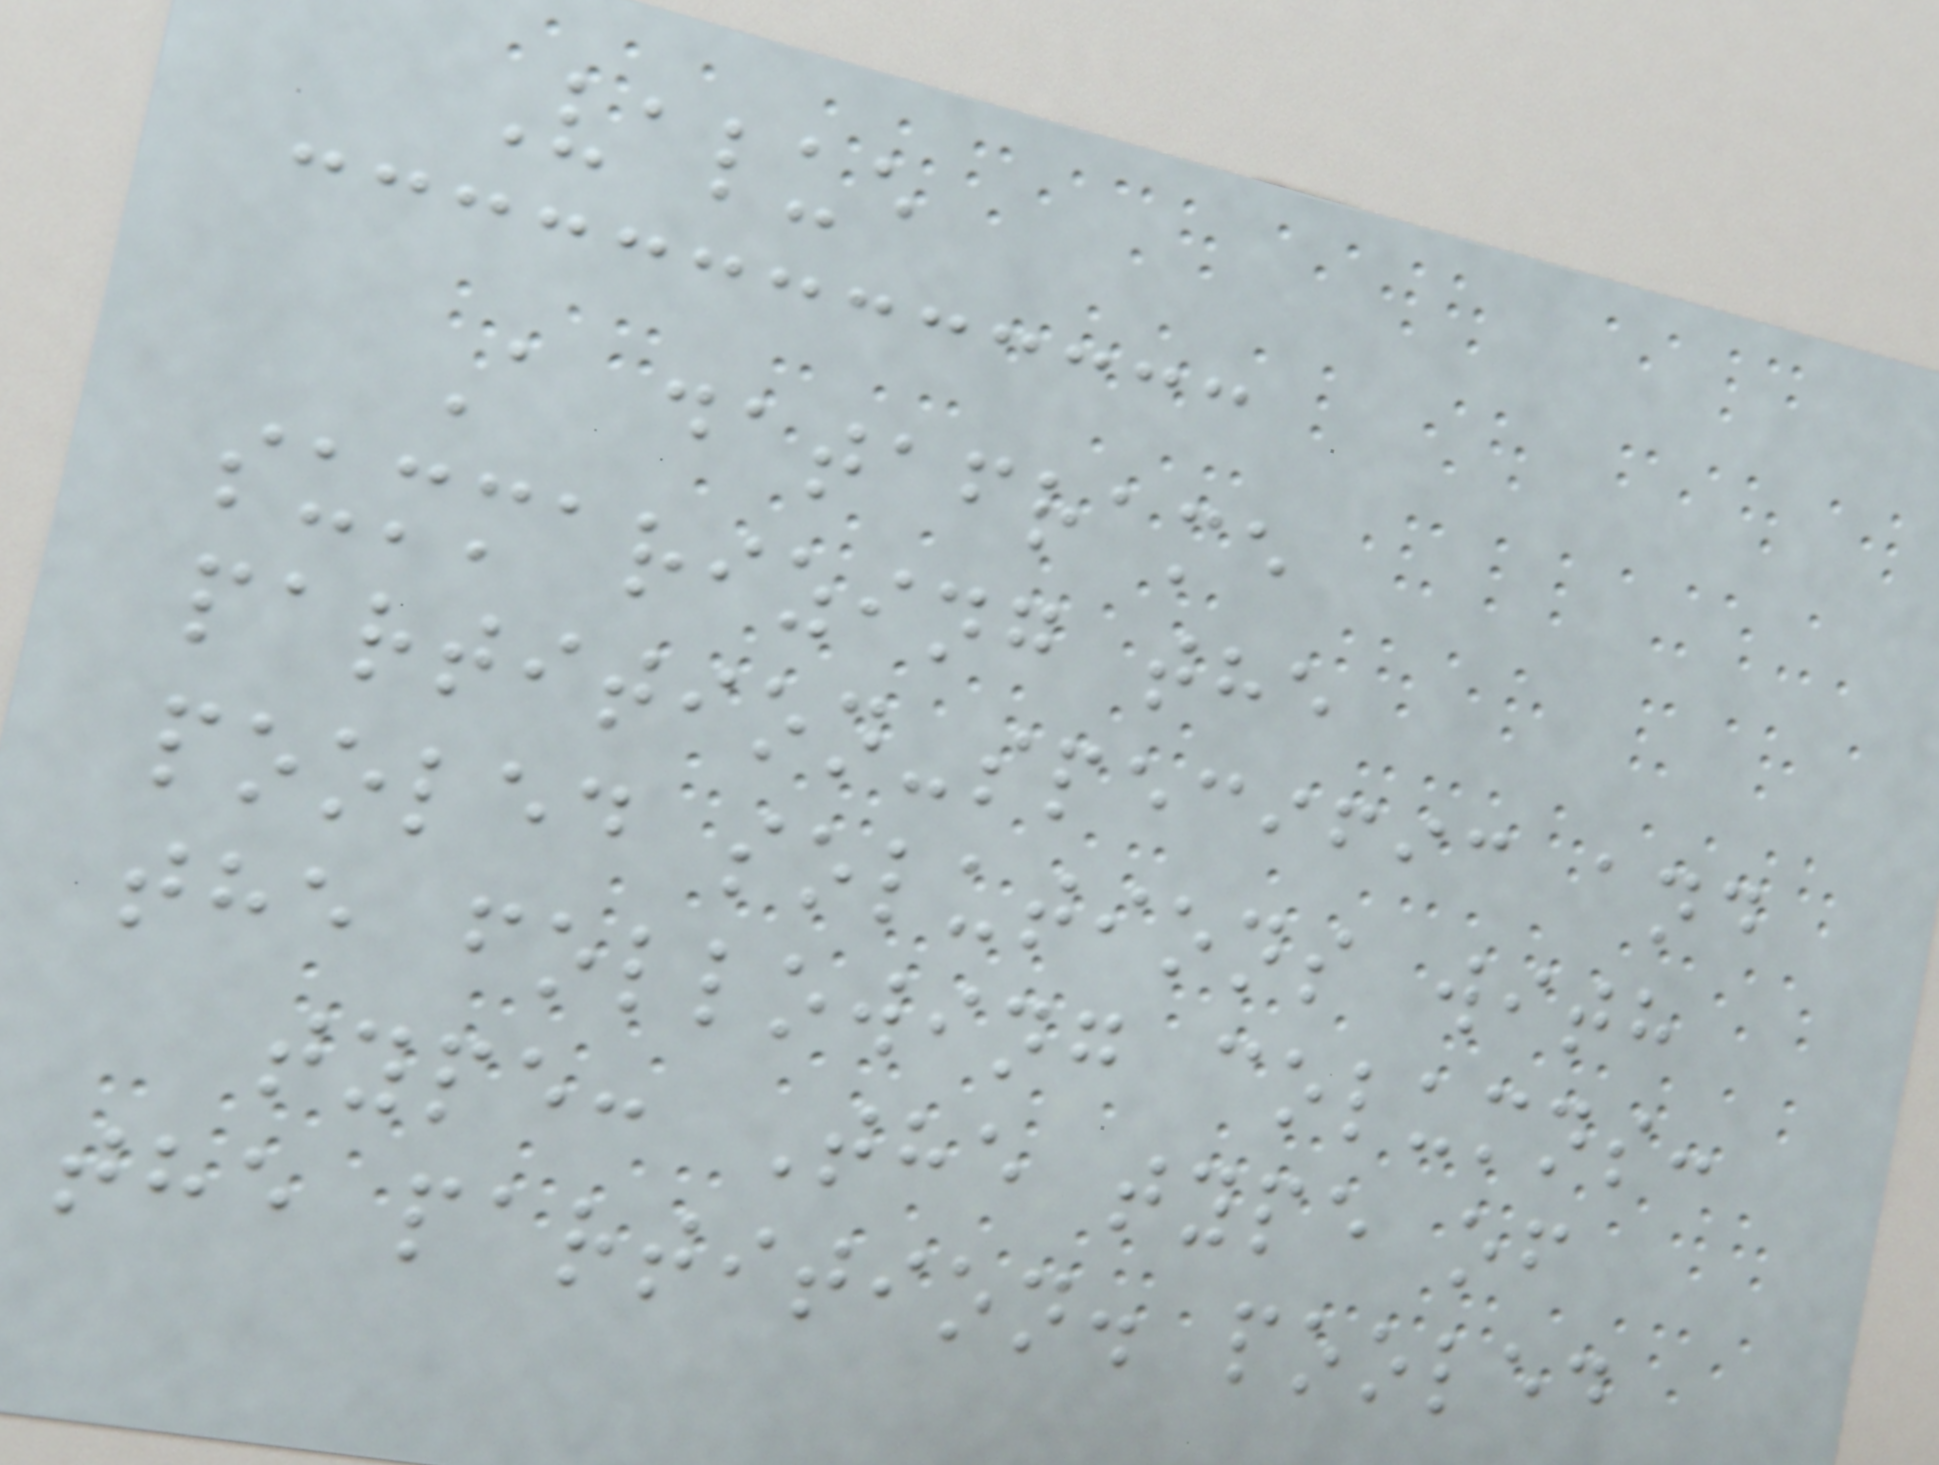Value
A dataframe
summarizing the
partition-specific and
pooled solutions with
the following columns:
type: The type of
the partition. pooled
